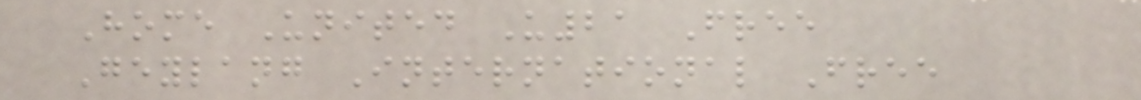Home United U21 Free
Geylang International Free
